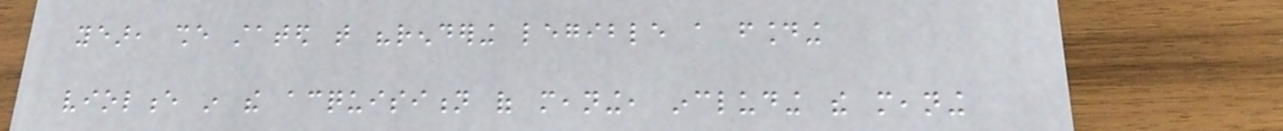year, she stated that "rendering legible a founding
violence in the acquisition of meaning, including the meaning
